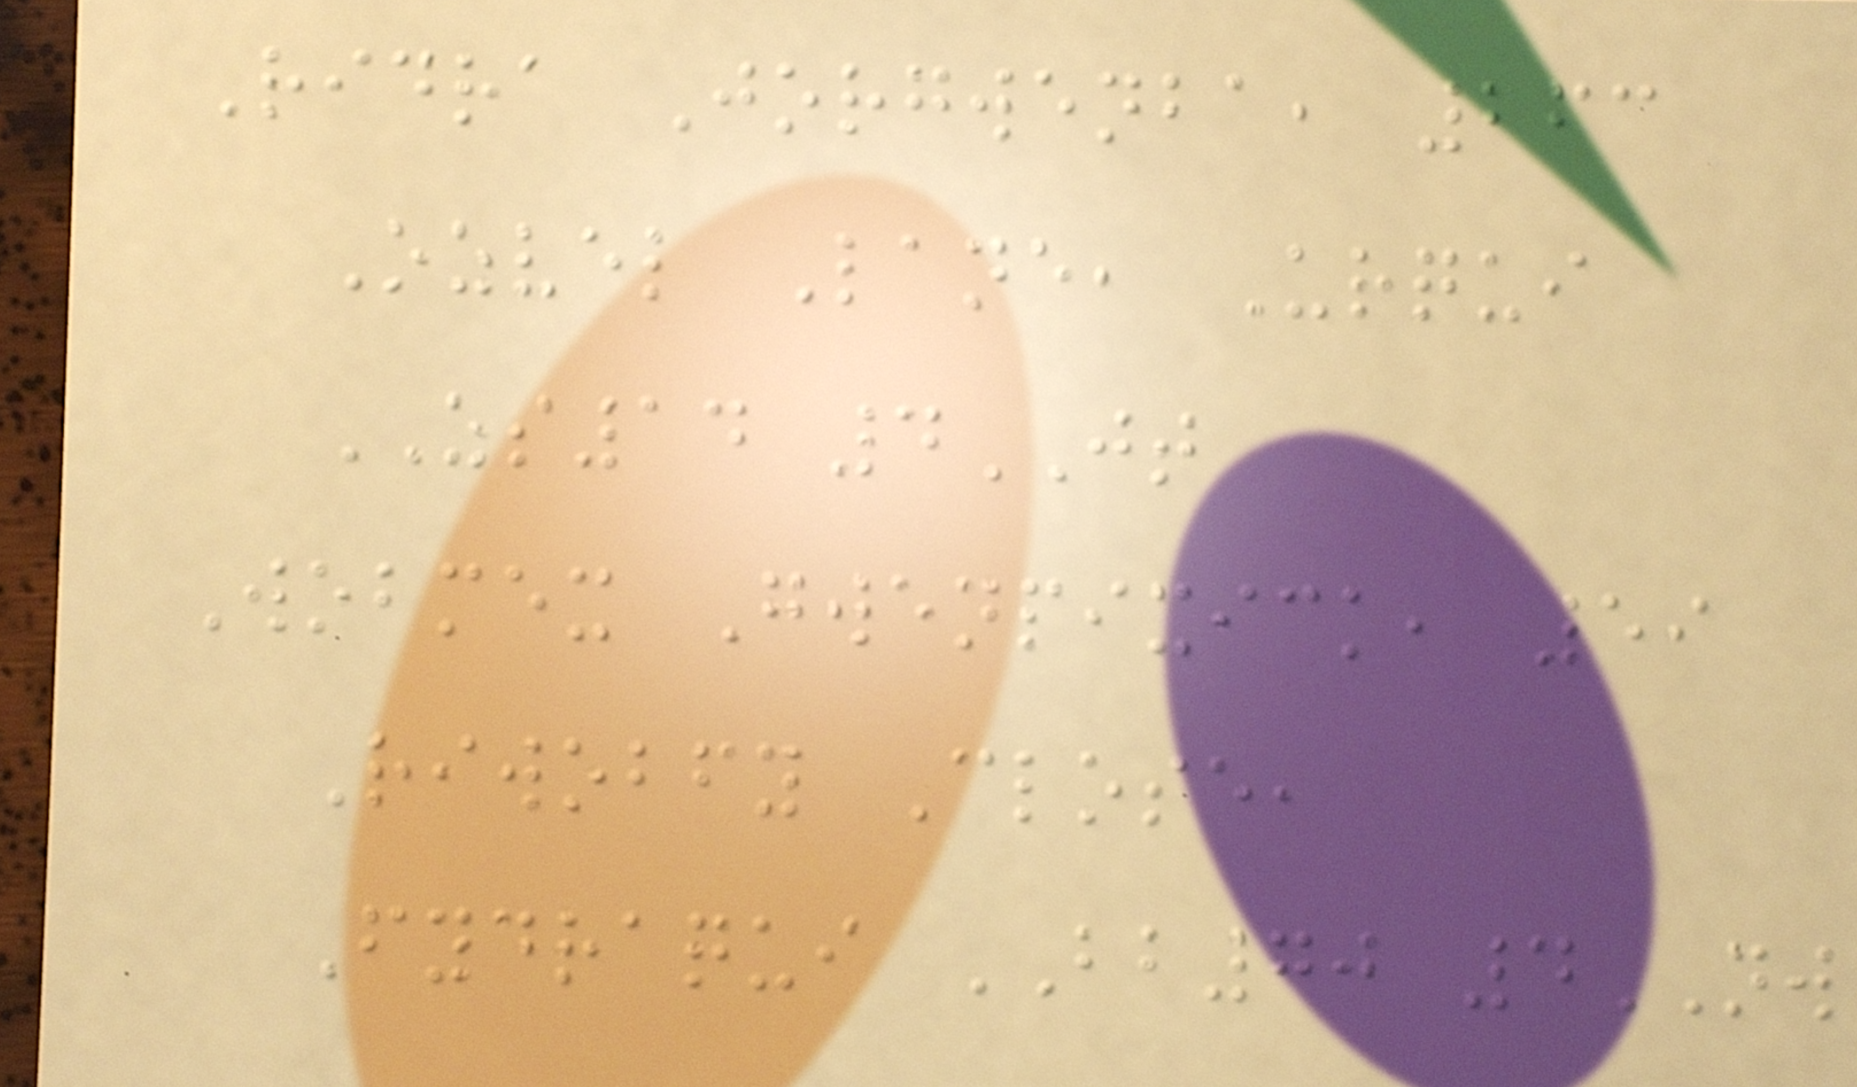Ridra Jorgwenba, 263
Ozvel Lane, Urqui
ZS14 4JT
Wobmex Gwenpixick, 59
Riwobfy Close,
Fydraqui BB70 4NW
